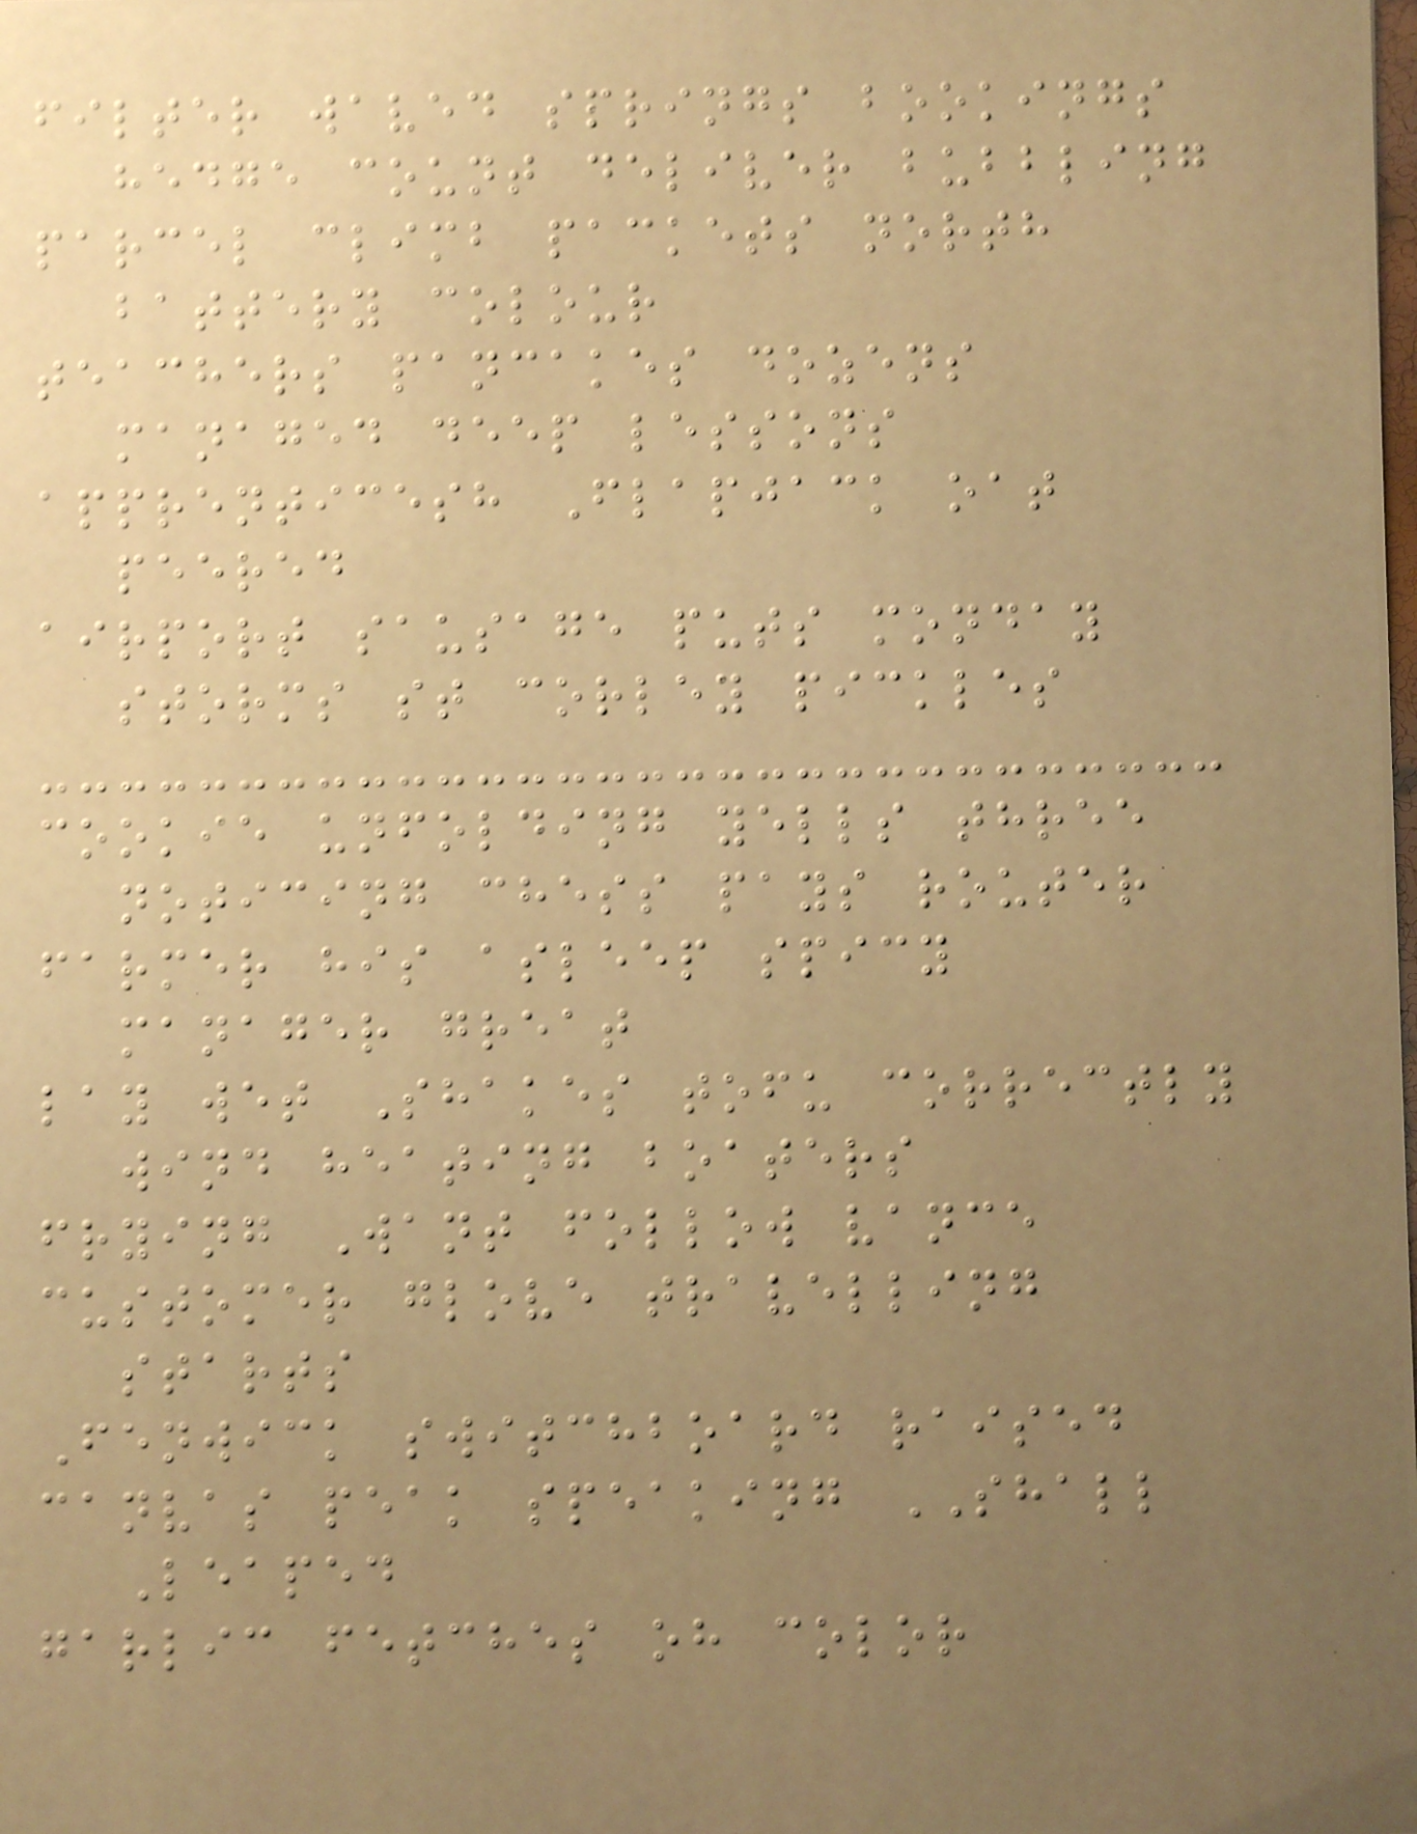filter waved springs bookings
hedge count deliver bubbling
parcel climb packets north
battery colour
teachers pancakes dozens
managed deep lessons
apprenticesh Flapjack oat
peered
airport sausage puts monday
storms st corley pickles
cookie unfolding yells three
noticing chess pays router
farmer his asleep spicy
manager great
lay wet Shakes tofu correctly
wind heating boaters
frying Want follow vance
customer glove travelling
starts
Fenwick switchboard raised
canvas peak speaking SHALL
Leaped
garlic fetches oh color
